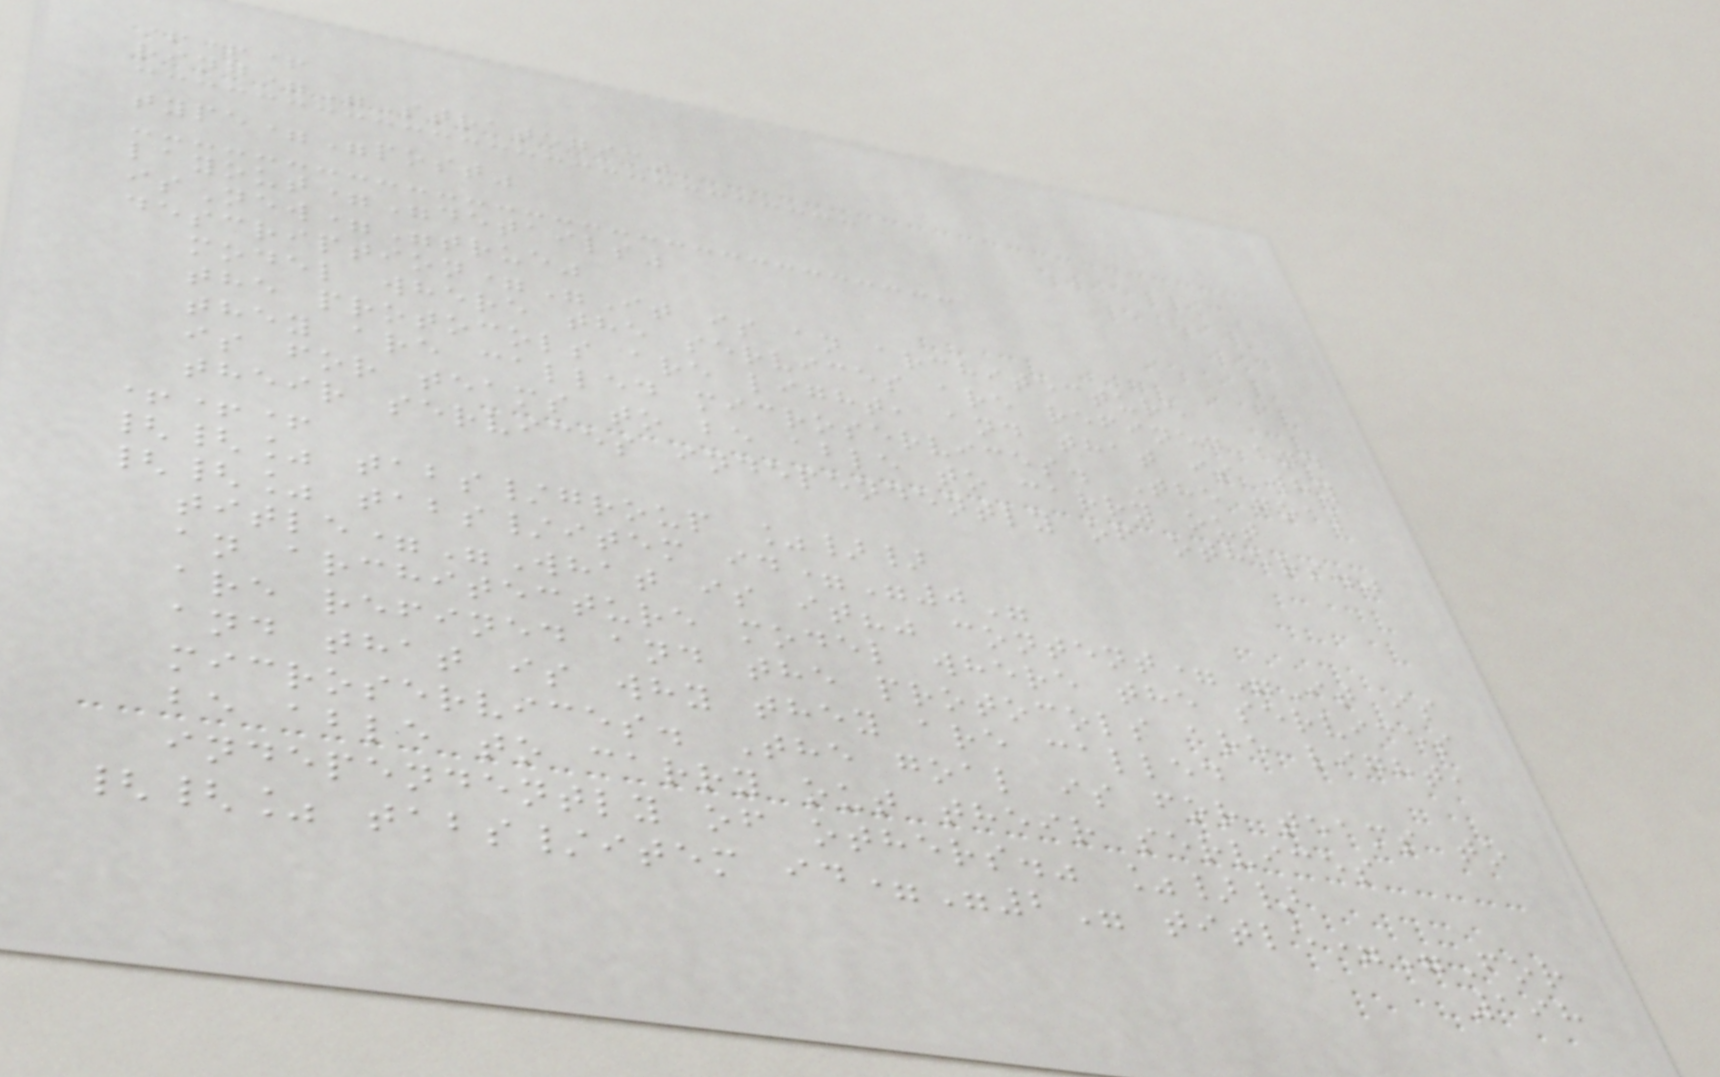+++
ring="Strategic"
type="post"
layout="details"
isNew="true"
description="It is an architecture
model where the services are refined and
the protocols are light, and that is why
they are called microservices. The goal
is for teams to be able to carry out
their services independently of others."
+++
{{% tabs/group %}}
{{% tabs/item id="0"
title="What is it?" content="It is
an architecture model where the services
are refined and the protocols are light,
and that is why they are called
microservices. The goal is for teams to
be able to carry out their services
independently of others." %}}
{{% tabs/item id="2" title="For
198
